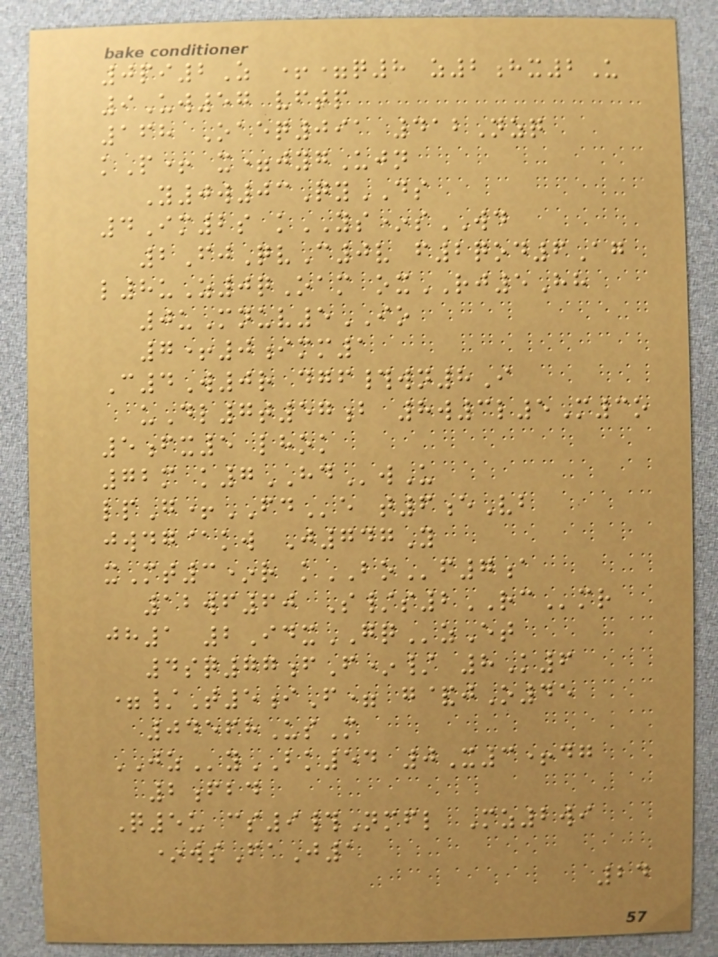0pi2Z +=q8 z2hx2U
9Uw57 vftp
168 Oaeq091 412Nzq
kP+ x=jygUjn
Y0w03QyDS
4Im2s kYS*sWD
2FjQvC0v f2qod6Ag
l8uZ0qOam oxRJ5Hh
0uMnuv5IO
7+0imm1
C4W0r dgf#wn8I
uDl7t57b 8w3l5M3o
5fx5 lhok
72m k7HDwU
lpG+FDe t6eVb
jwdg@kw J747Y
xMt3*r kBOf7a
12wf60 S/s2RCmr
jh1 2IdxGQzEt
4sq77fF*/ 8K6
=/T5iF= g&jO45
04568UsM
JZyBK54 0X3+dg
2fbd
Q5u cs9#Nmfl Mz2wi
*wsFaJ1
24
